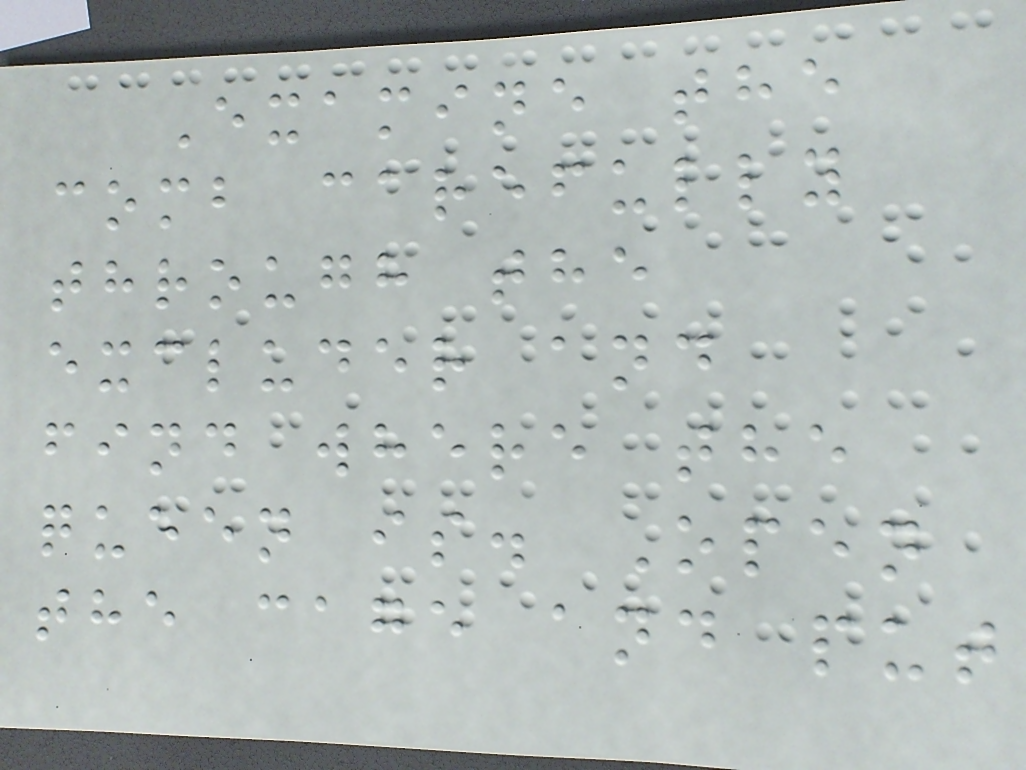Examine the
comb carefully
through the
excluder and
find where the
queen is. Open
the cage and put
